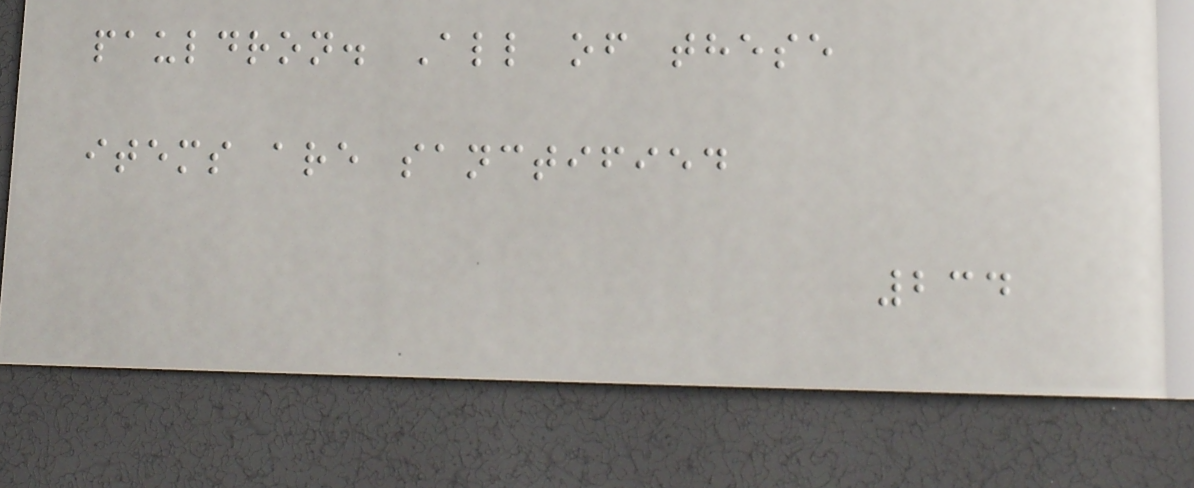pauldron. All of these
items are sanctified
234
